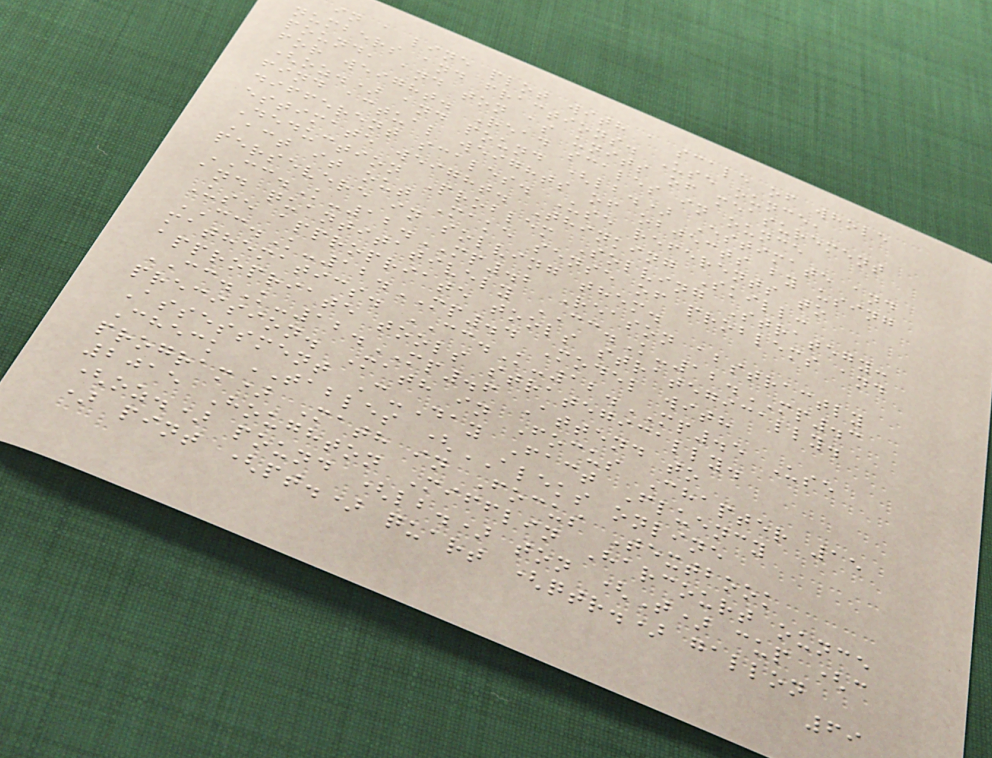in a line plot with a scale of whole
numbers and fractions. Use ounce,
pound, and ton as units of measurement
for weight. Read scales in ounce
(oz.) and pound (lb.) Estimate and
find actual weights of objects by using
different scales. Use referents to
estimate weight. Thinking Skill:
Deduction Problem Solving Strategy:
Act it out Make sense of problems and
persevere in solving them.
CC.K-12.MP.2 Reason abstractly
and quantitatively CC.K-12.MP.3
Use appropriate tools strategically.
CC.K-12.MP.4 Model with
mathematics. CC.K-12.MP.5 Use
appropriate tools strategically.
CC.K-12.MP.6 Attend to
precision. Math in Focus Chapter 15
Assessment C-Day Fact Fluency
Check TABLES (ALEKS online
program) Math in Focus Textbook
2015 Houghton Mifflin Harcourt ounce
(oz.) pound (lb.) ton (T) cup (c
) pint (pt.) quart (qtr.) gallon
69
